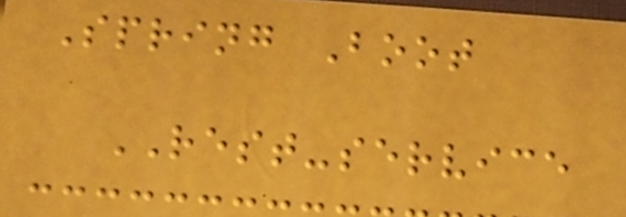Spring Boot
REST-service
